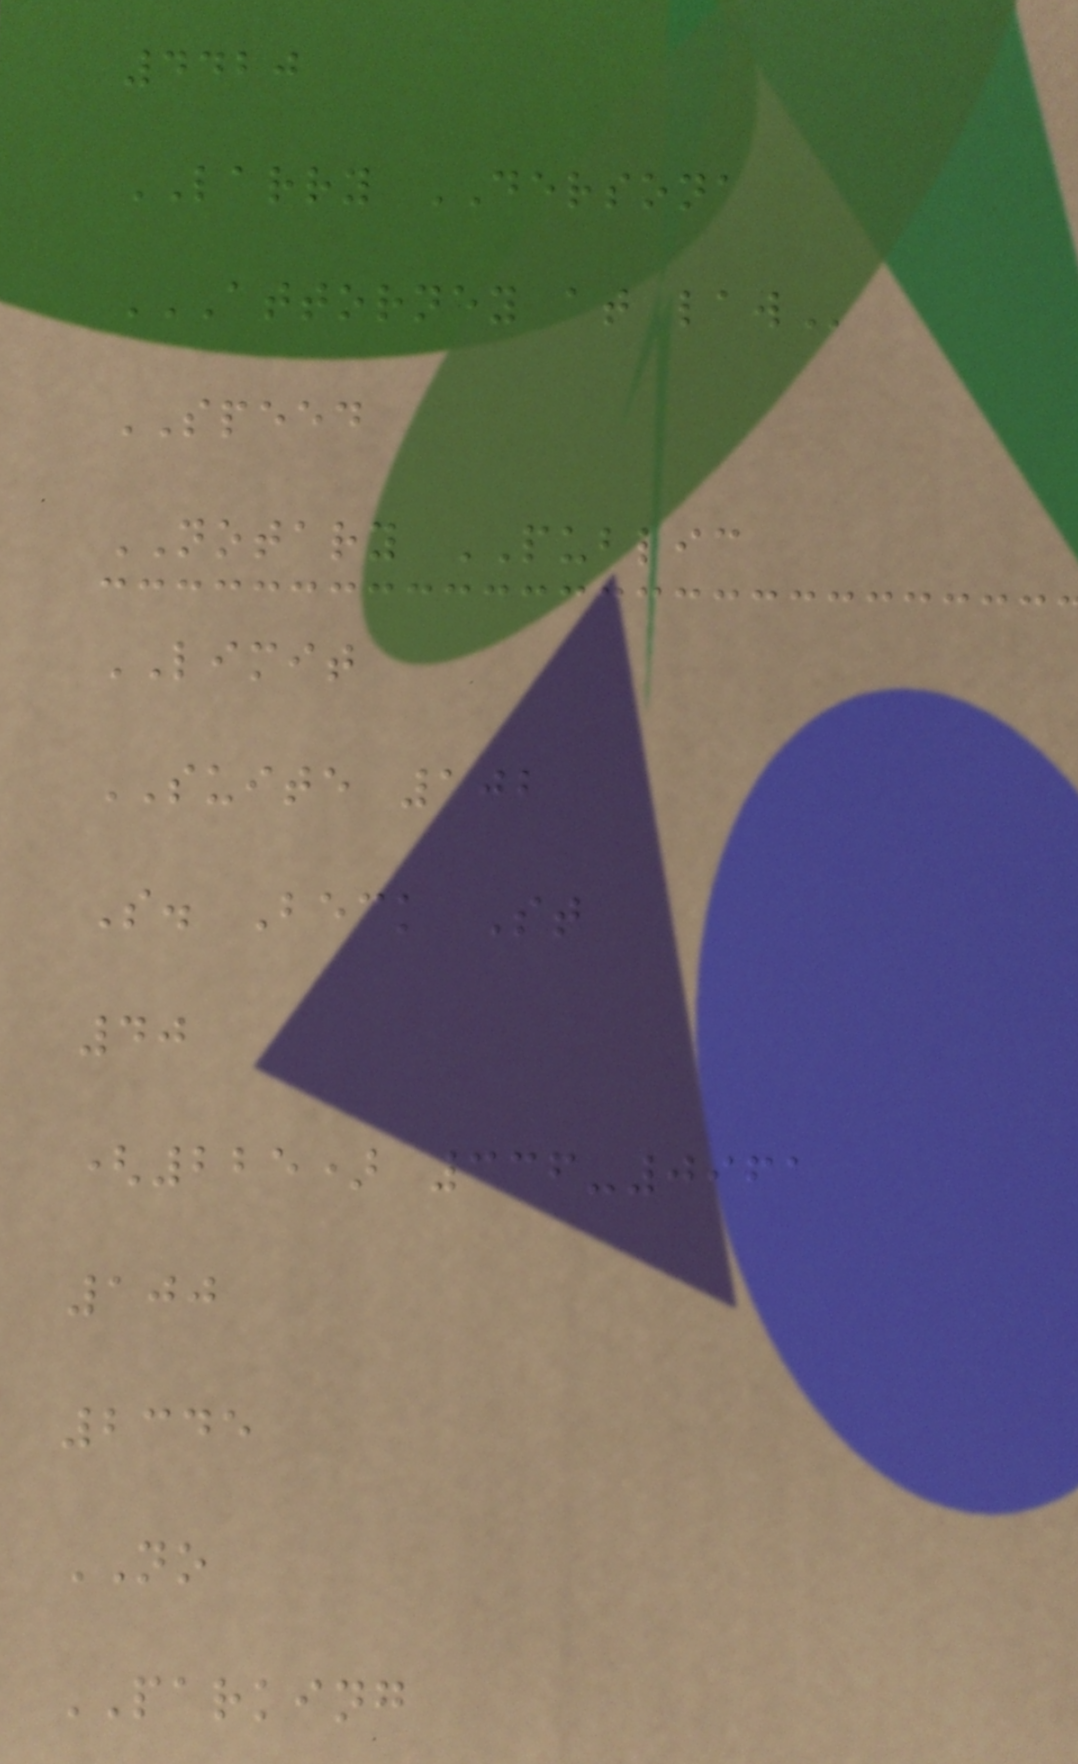4420
LARRY DERSONA
ATTORNEY AT LAW
SPEED
NOTARY PUBLIC
LIMIT
SUITE 102
S. Beck St
40
(225) 336-0961
100
2345
NO
PARKING
